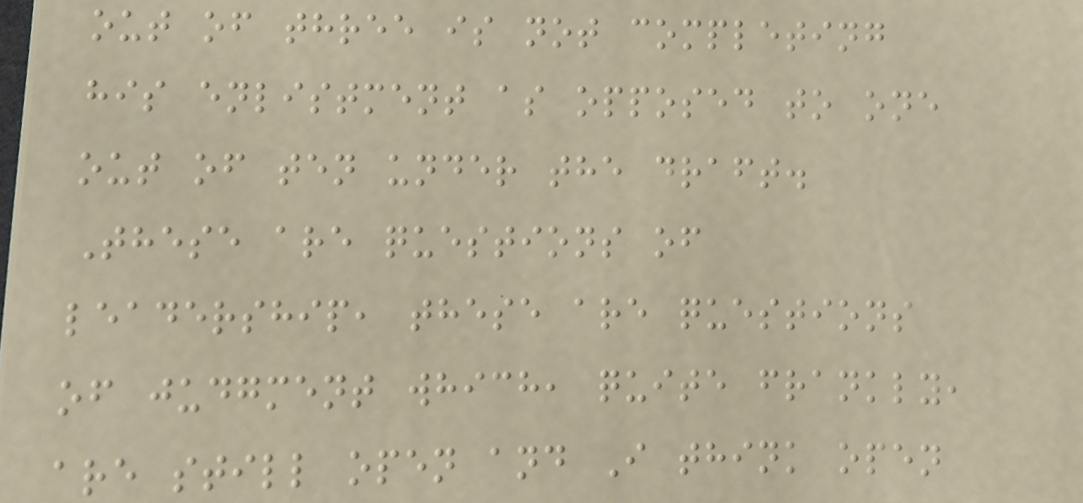out of three is not completing
his enlistment as opposed to one
out of ten under the draft.
These are questions of
leadership, these are questions
of judgment which, quite frankly,
are still open and I think open
